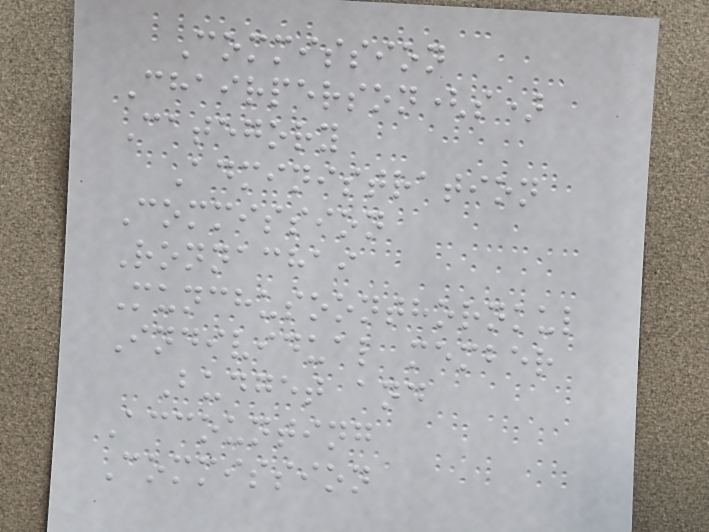Commission
Chairperson(s)
Category
Administration
Commission
Ronnachai
Munchusoonthornkul
Individual member
Budget and
Accounting
Commission
